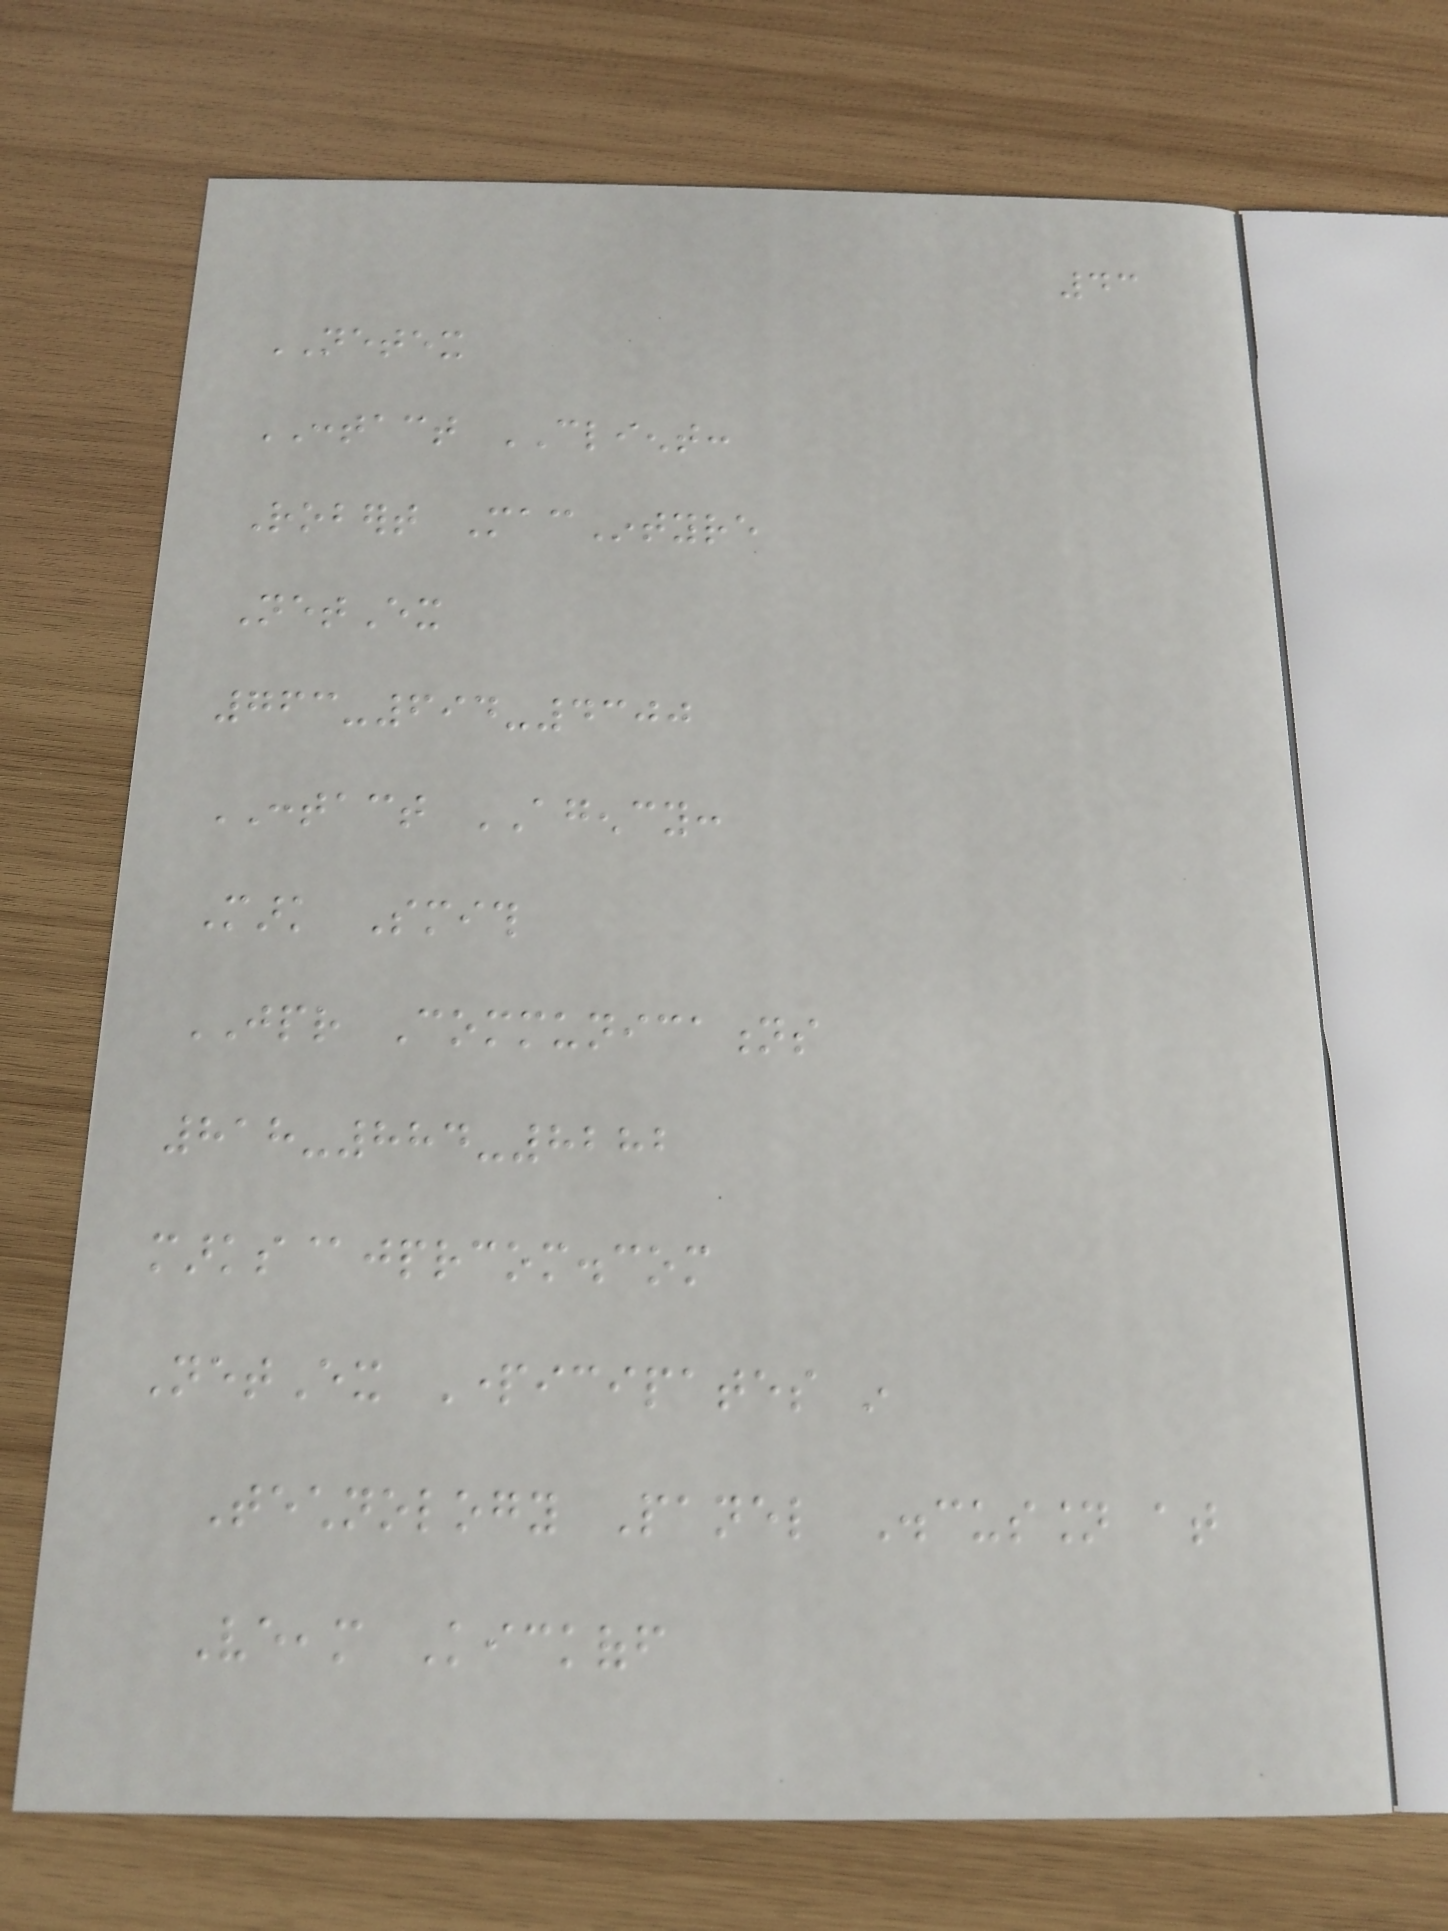43
NETEX
CONTACT CLIENT:
Robert MacIntyre
NetEx
763-694-4300
CONTACT AGENCY:
Mark Smith
JPR Communications
818-884-8282
marks@jprcom.com
NetEx Participates in
Technology Panel Discussion at
Veeam Kickoff
